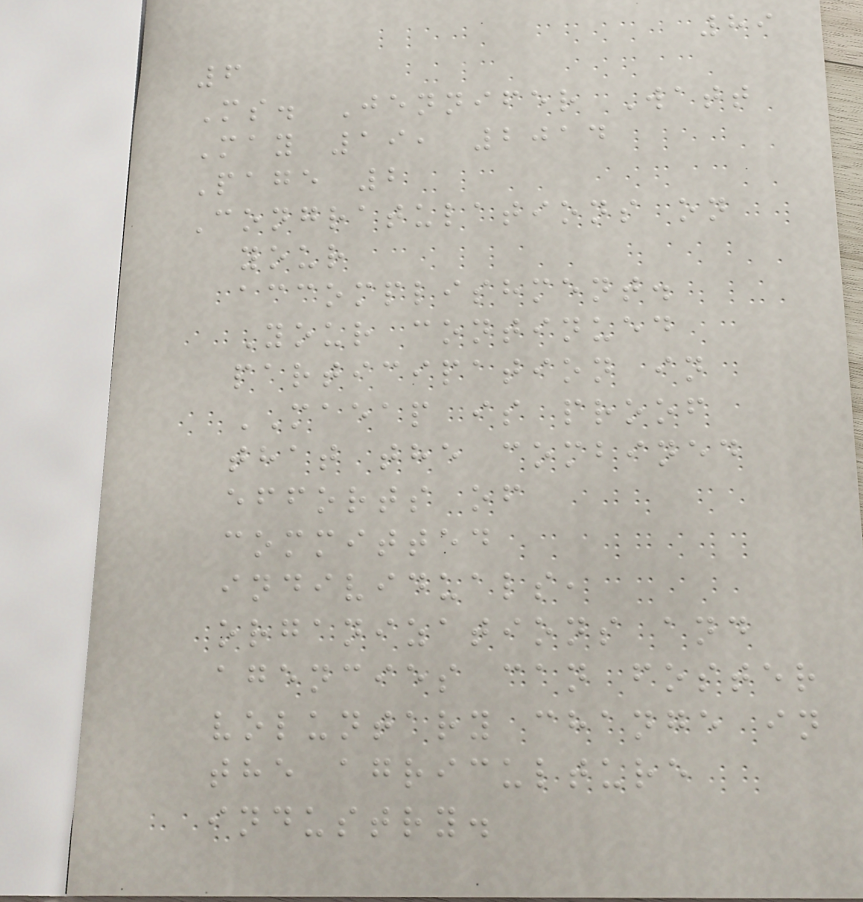89
6
Ms. Jennifer Watt
May 19, 2014
Page 2
Congratulations on
your
accomplishment.
Your continued
participation in
MAEAP is proof
that the combined
efforts of
committed
individuals,
organizations and
agencies can foster
voluntary change in
the agriculture
industry.
